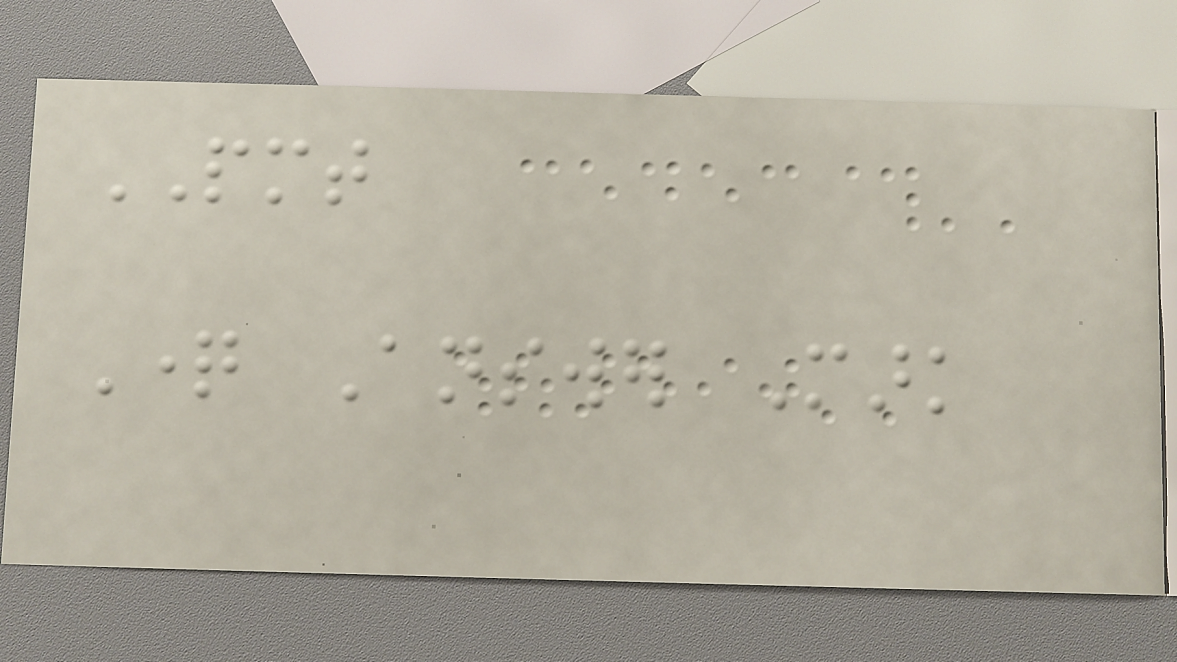PMT
Question Answer Mark
